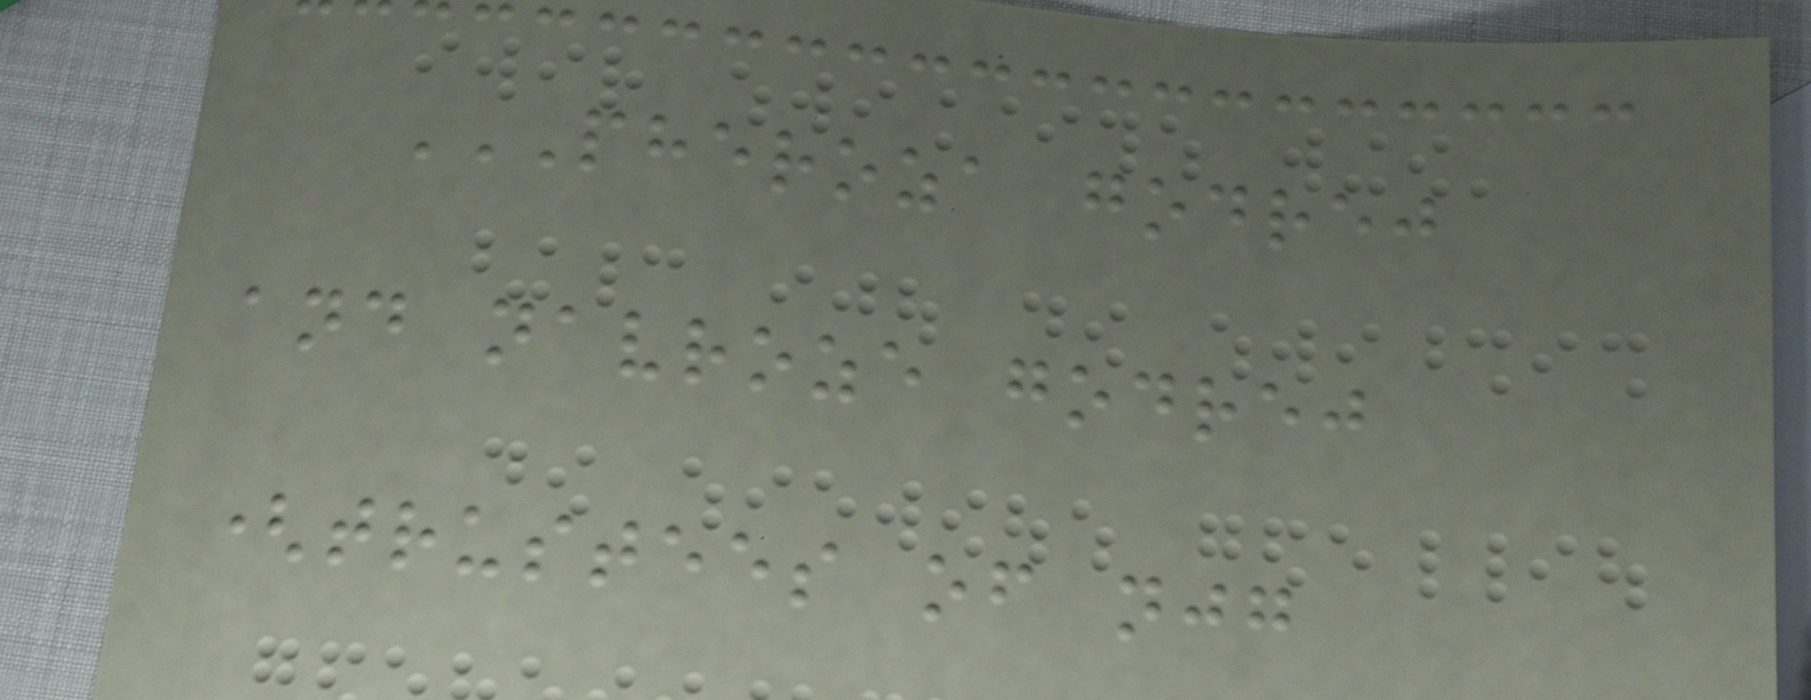PHEROZA GODREJ
AND NAVROZE GODREJ
(TRUSTEES OF NJG
